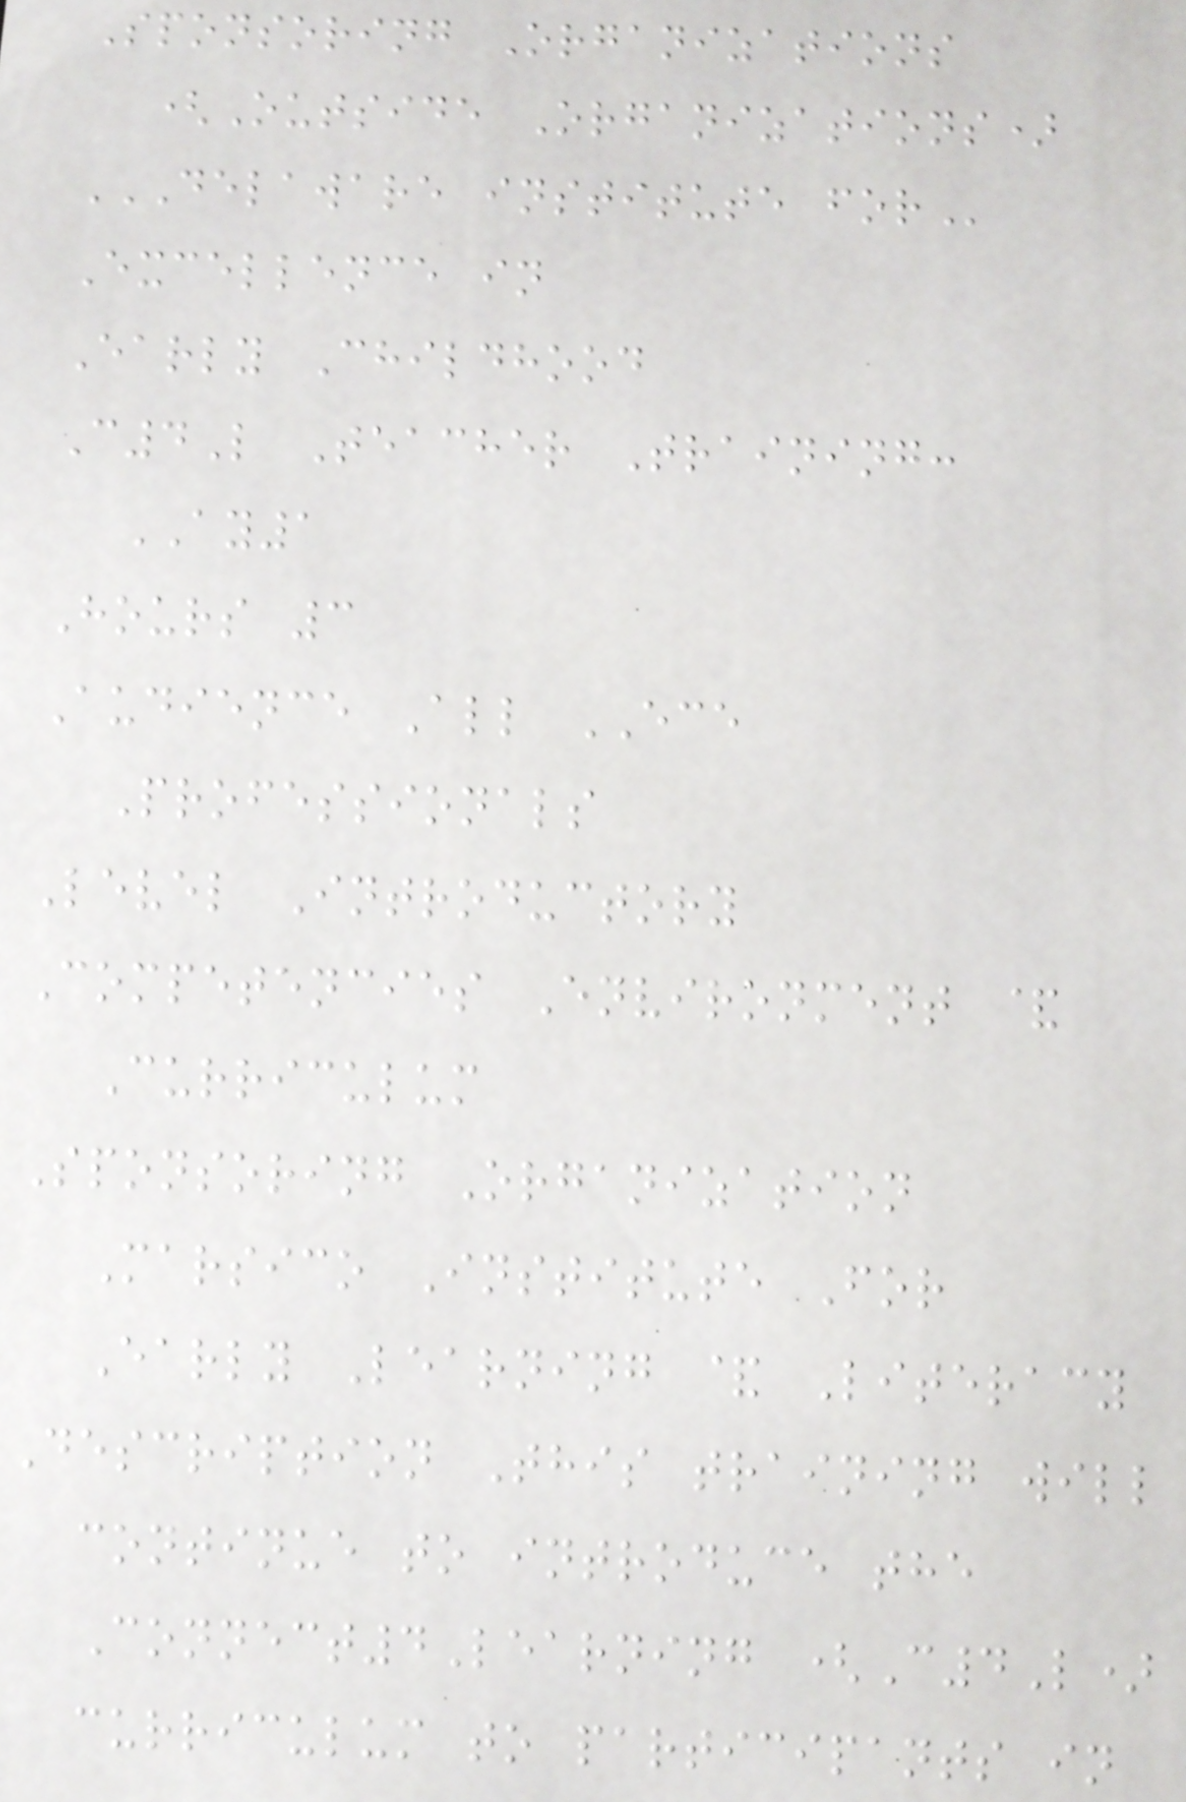Sponsoring Organizations
(Outside Organizations)
DELAWARE INSTITUTE FOR
Excellence in
Early Childhood
C4L Teacher Training:
AY1
Hours 3
Audience All ECE
Professionals
Level Introductory
Competencies Environment &
Curriculum
Sponsoring Organization
Marsico Institute For
Early Learning & Literacy
Description This training will
continue to introduce the
Connect4Learning (C4L)
curriculum to participants in
